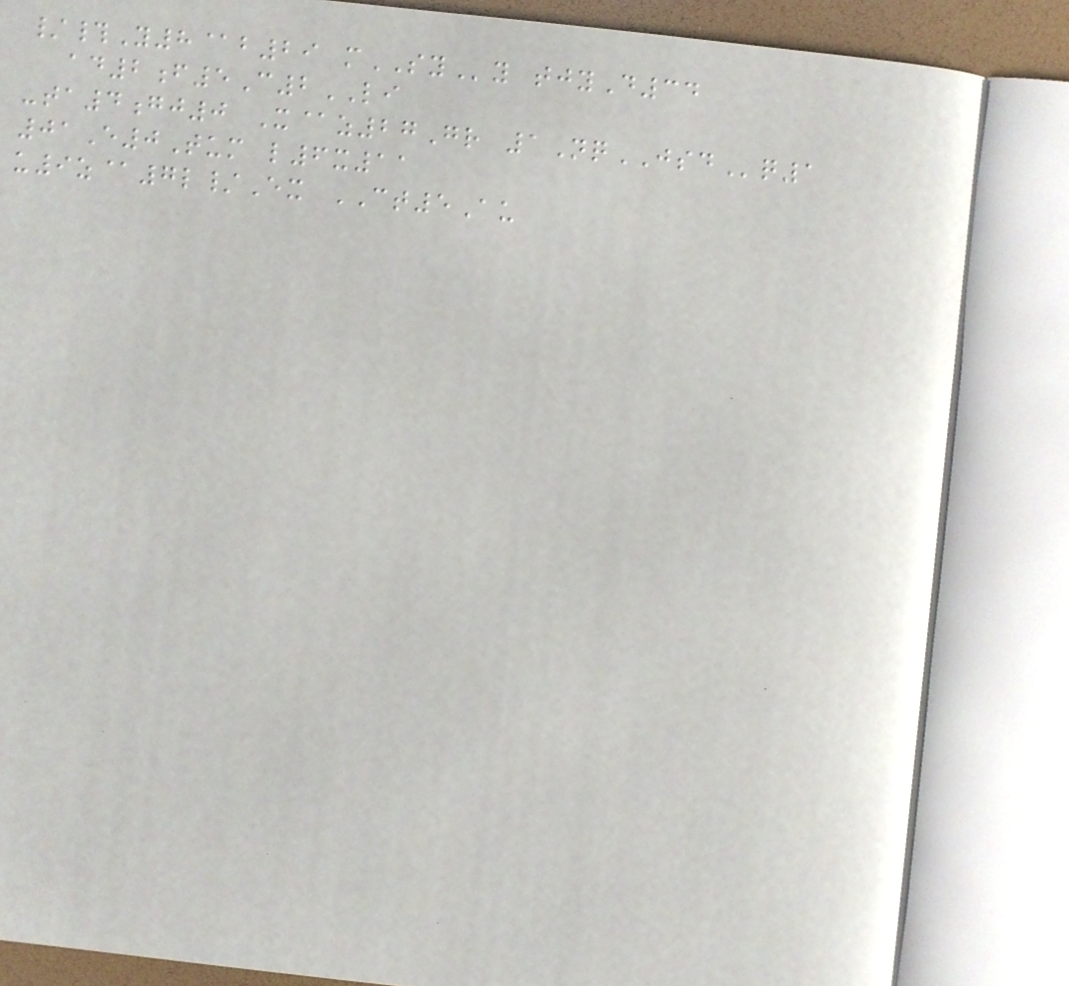/#Y8@b29 mSYy tjyD34
ad2f5C2LI
-ta4gj0 X@z27Gr 1NqJSDq1
01E0Tum l6x11
u9z@7l/Ex CT5Au
